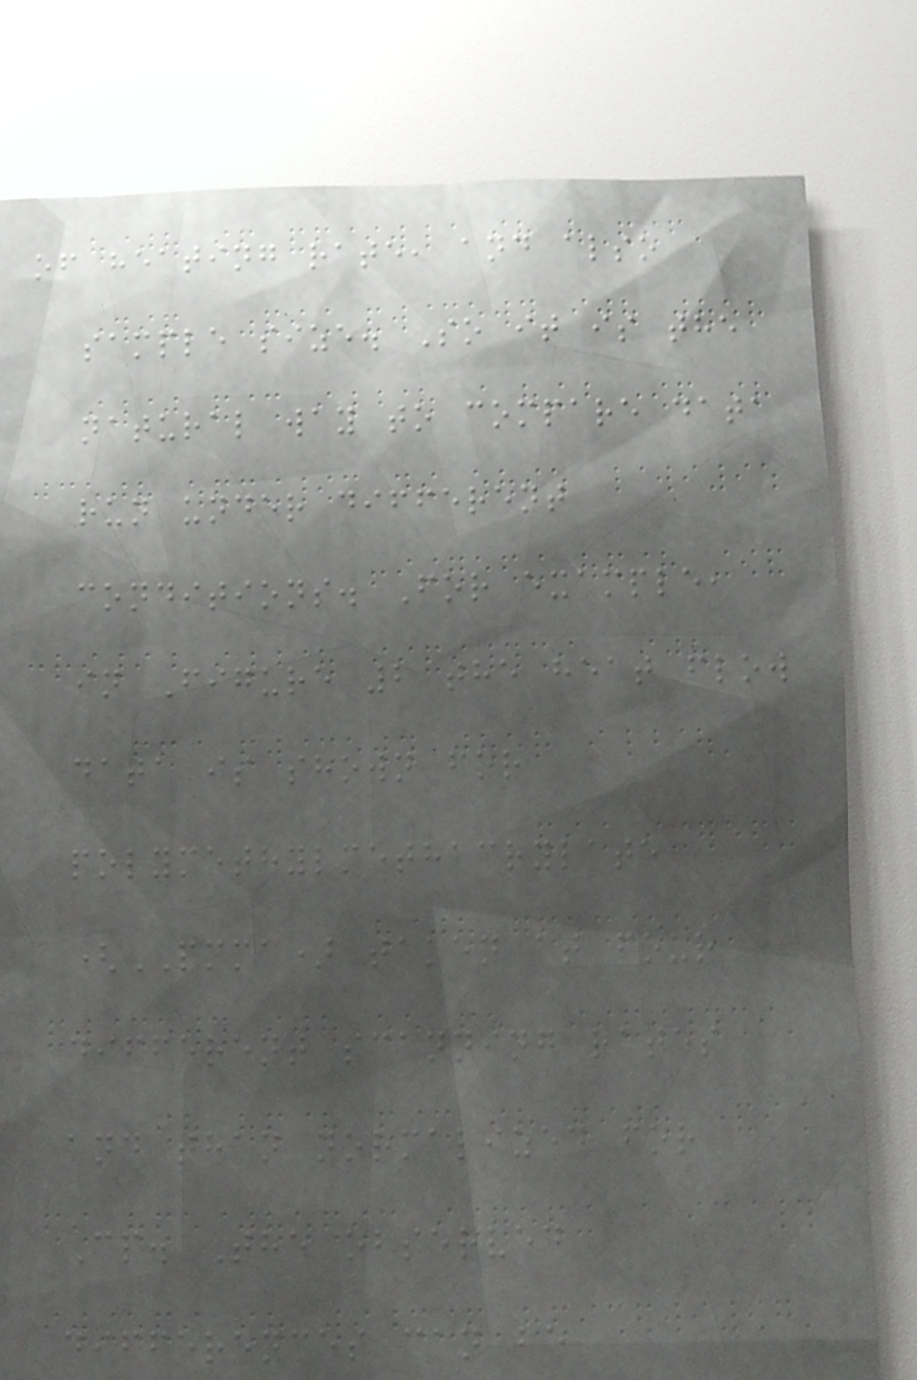of heating rate, and also
sample size. So it is the
natural way to compare data
run under different
conditions. For example,
in Figure 2 the heat flow
data is shown for
polymethylmethacrylate
(PMMA) taken at four
different scanning rates
and than normalized for
Cp. The observed
differences can be
